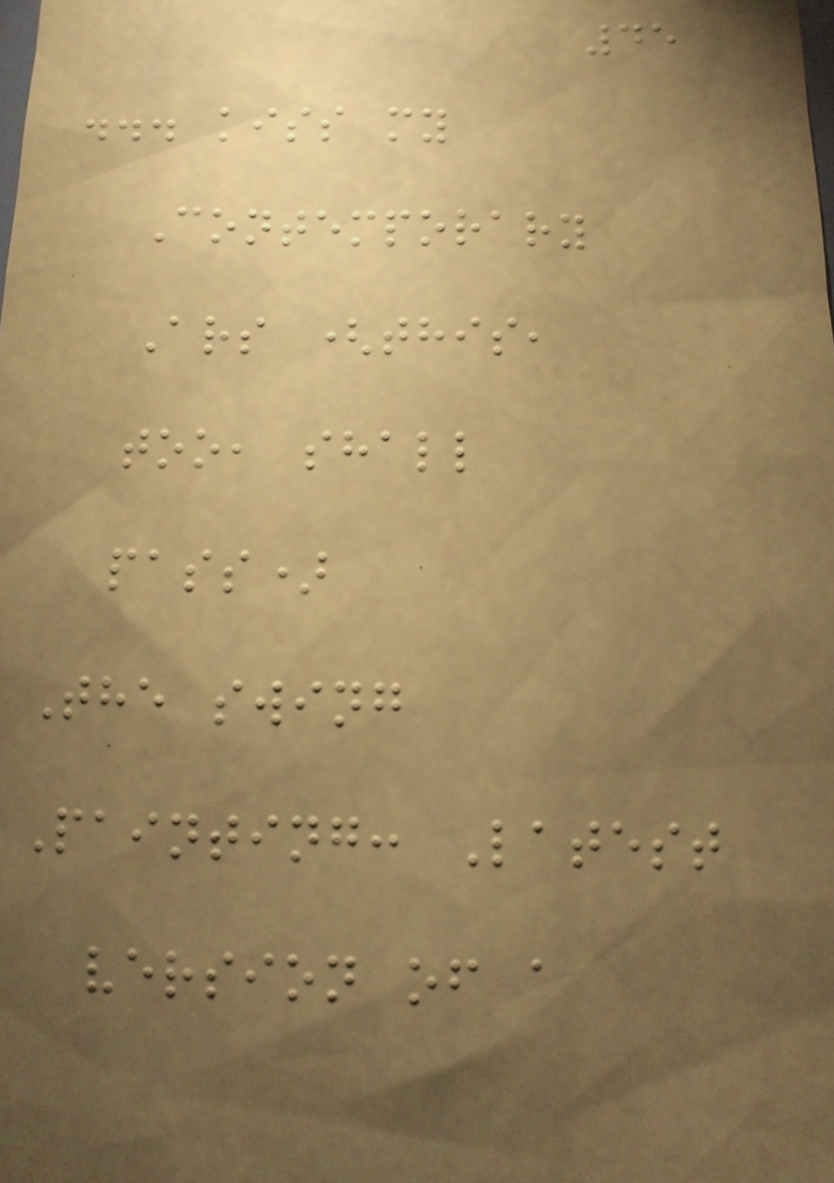45
... kiss my
Contemporary
Ars (this,
too, shall
pass)
The swing
Painting: Latest
version of a
